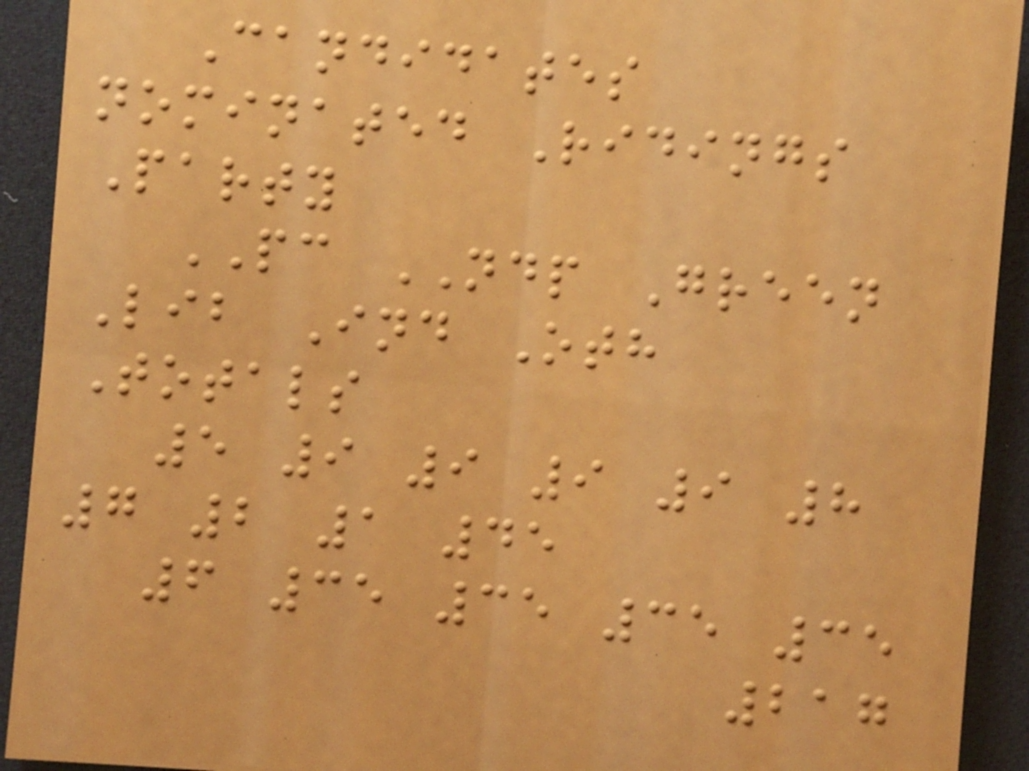Candidates
nominated Ridings
Party
PC NDP Green
Lib Ind Oth
Totals
5 9 9 9 9 8
7 2 1 45
6 35 35 35 35
217
